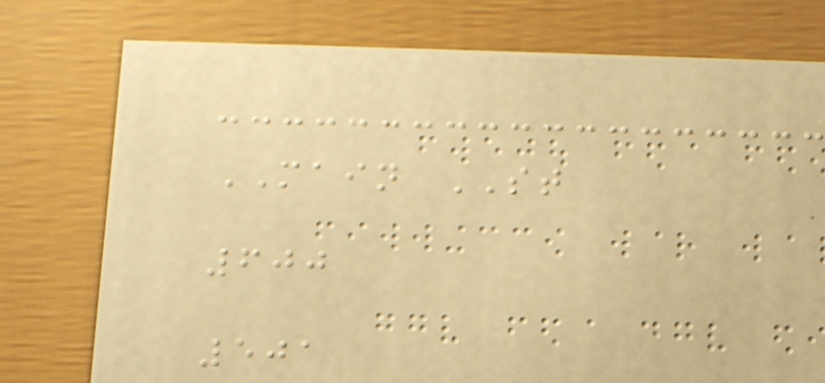MAIN ST
600
501
